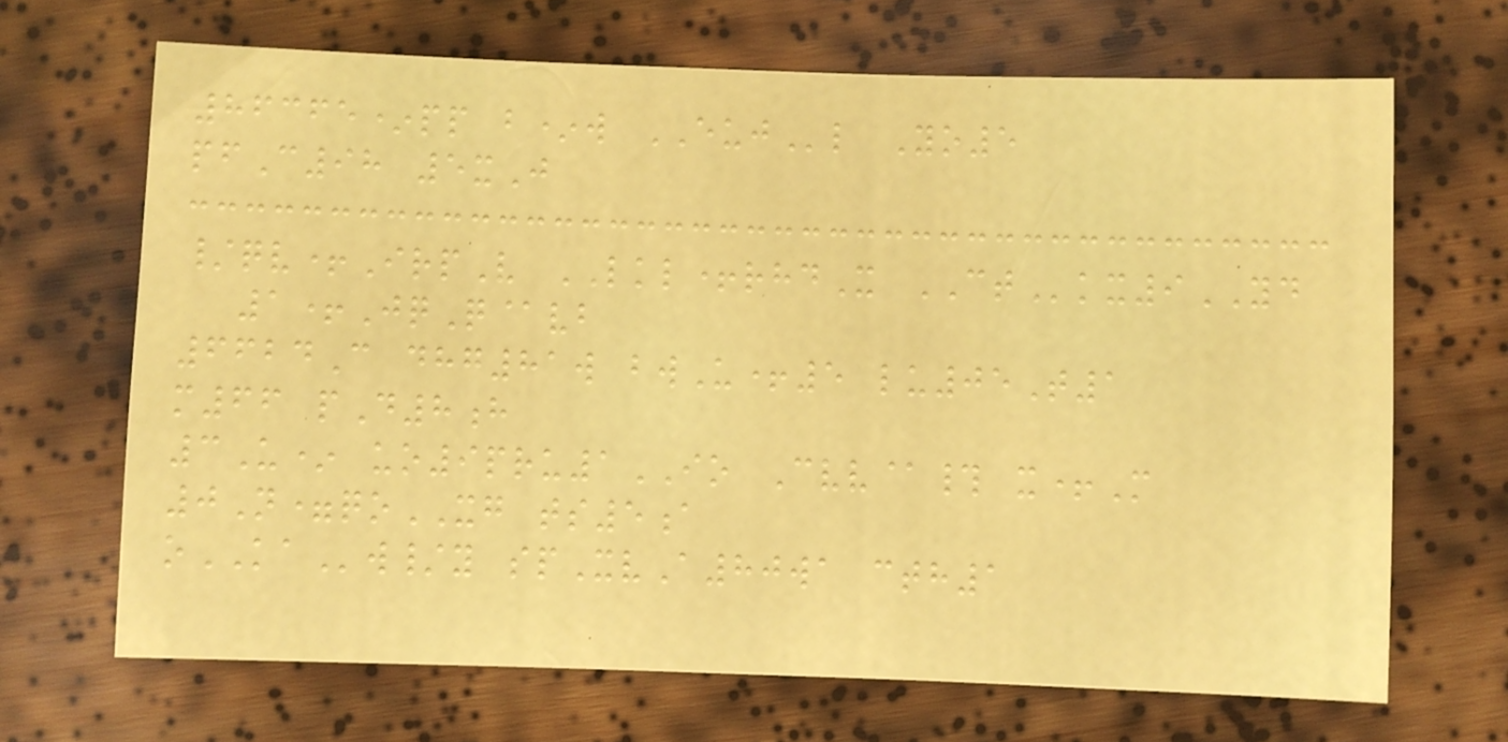86365*pp b*w EUJl Yo5
pfC98 5xJ
/qv+IrpV LKL+rhdX CTkx9YD
1+JqQ@vb
6624C dhg81w bwU+5 lu05T1
m66 pD8h
3U* uo9pru1IO Cvv@# x+M
0N=qoXG ts5a
oKAw/y spXvA80wa cth1
